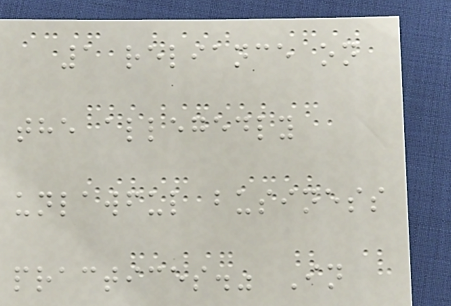1 reliance on
the allegedly
unlawful business
practices." In
